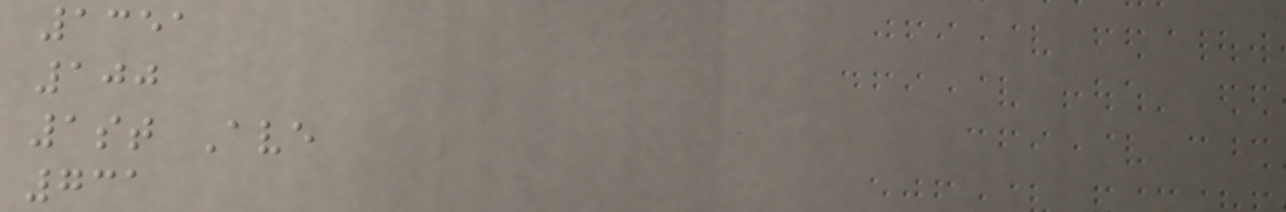1351
100
1st Ave
731
